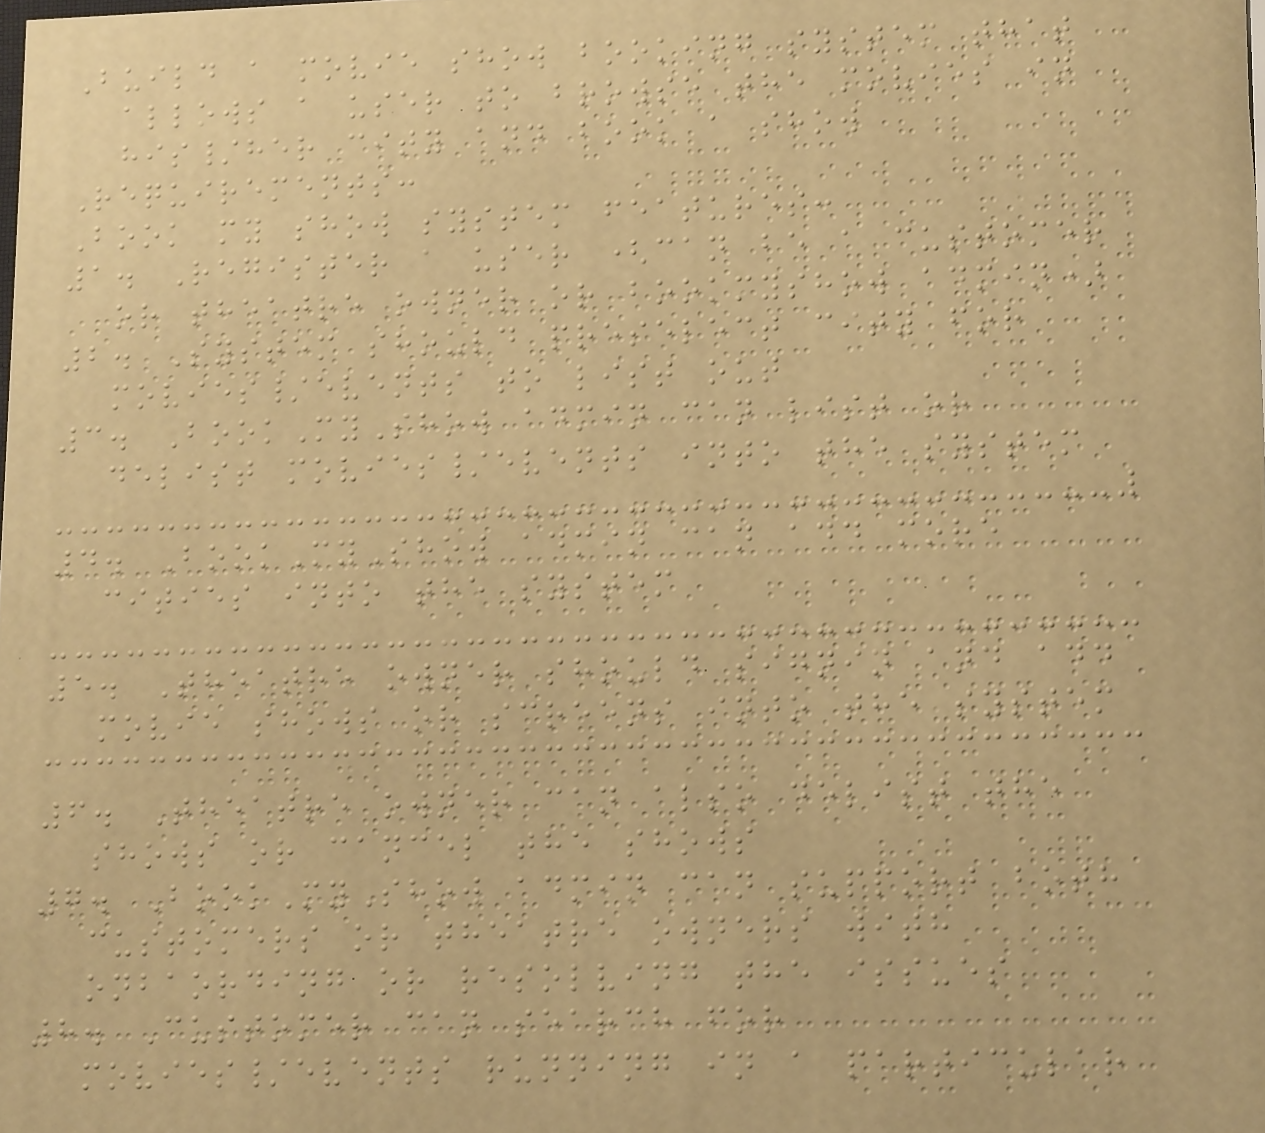Build a movie show booking system that
allows a user to browse the movies in
his/her city and book a show
Requirements:
Book my show system features:
1. Register a user (can be a customer
or theatre owner or bookmyshow admin)
2. System should preselect city for
movies/events to list out
3. BookMyShow admin can list or
delist movies/events into the system
4. BookMyShow admin can add more
cities into the system
5. Theatre owner should signin and add
movie shows or screens into the system
6. Theatre owner can also delist the
shows or cancel the shows
7. BookMyShow admin can support both
customers or theatre owners with
onbaording or resolving the issues
8. Customer can search for
movies/events running in a particular
